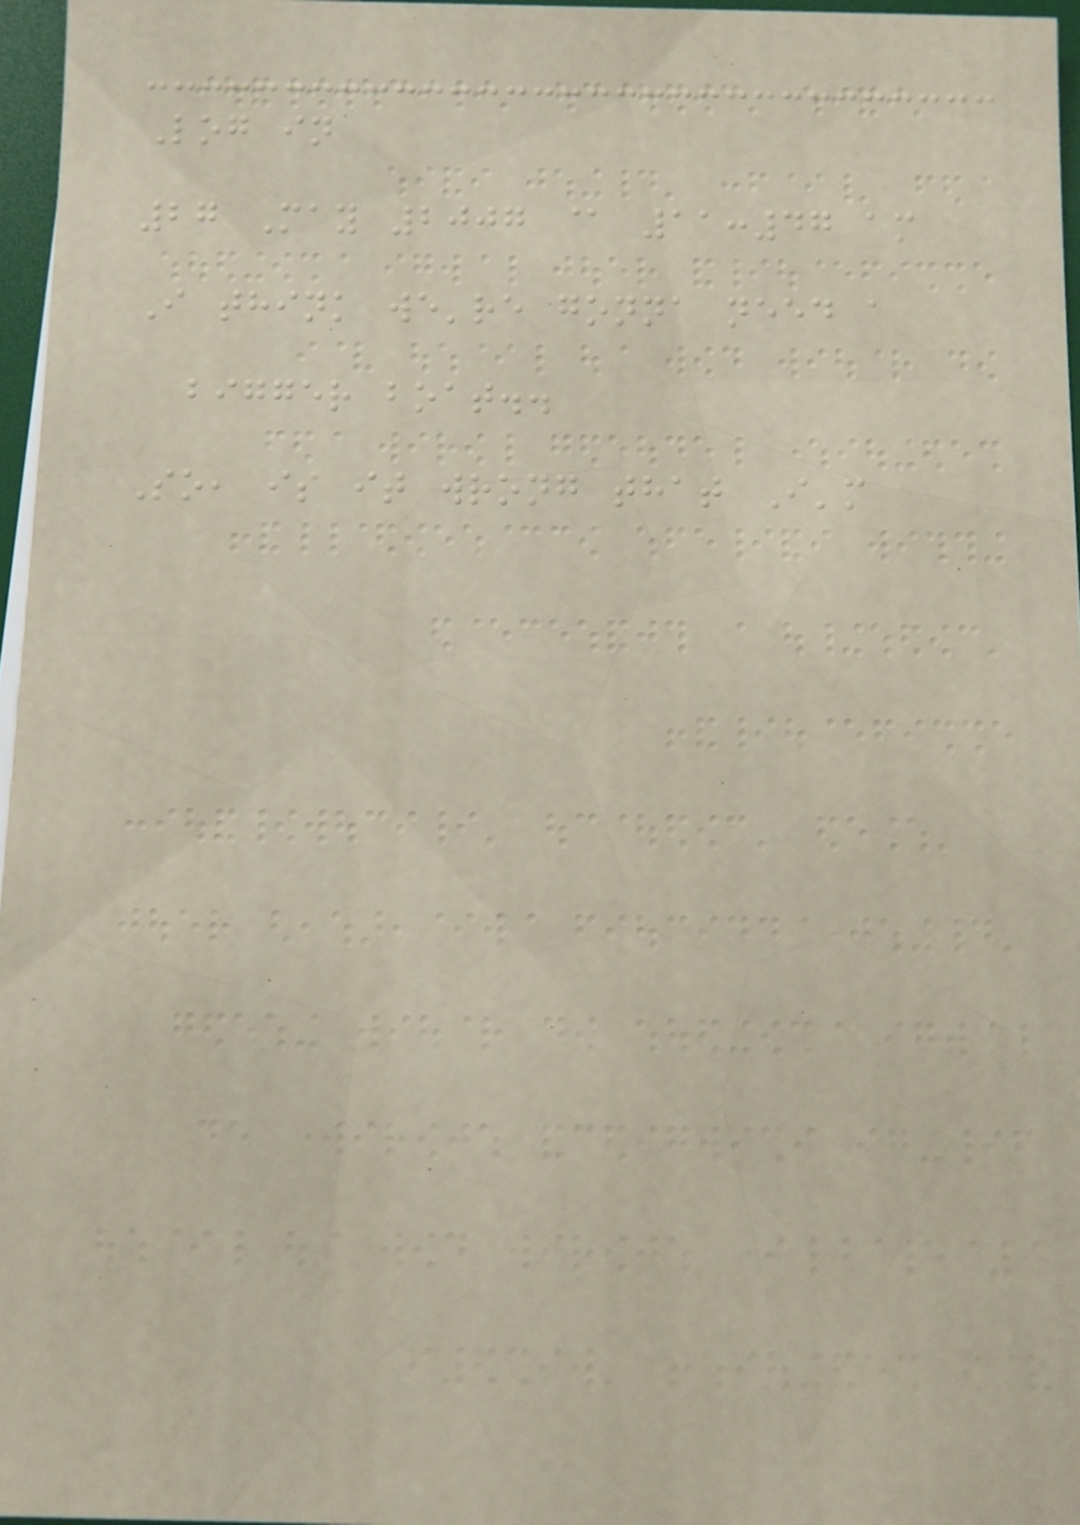Log in
27 May 2007 @ 11:47 am
I think we're gonna need a
bigger boat..
So, is it wrong that I'm
